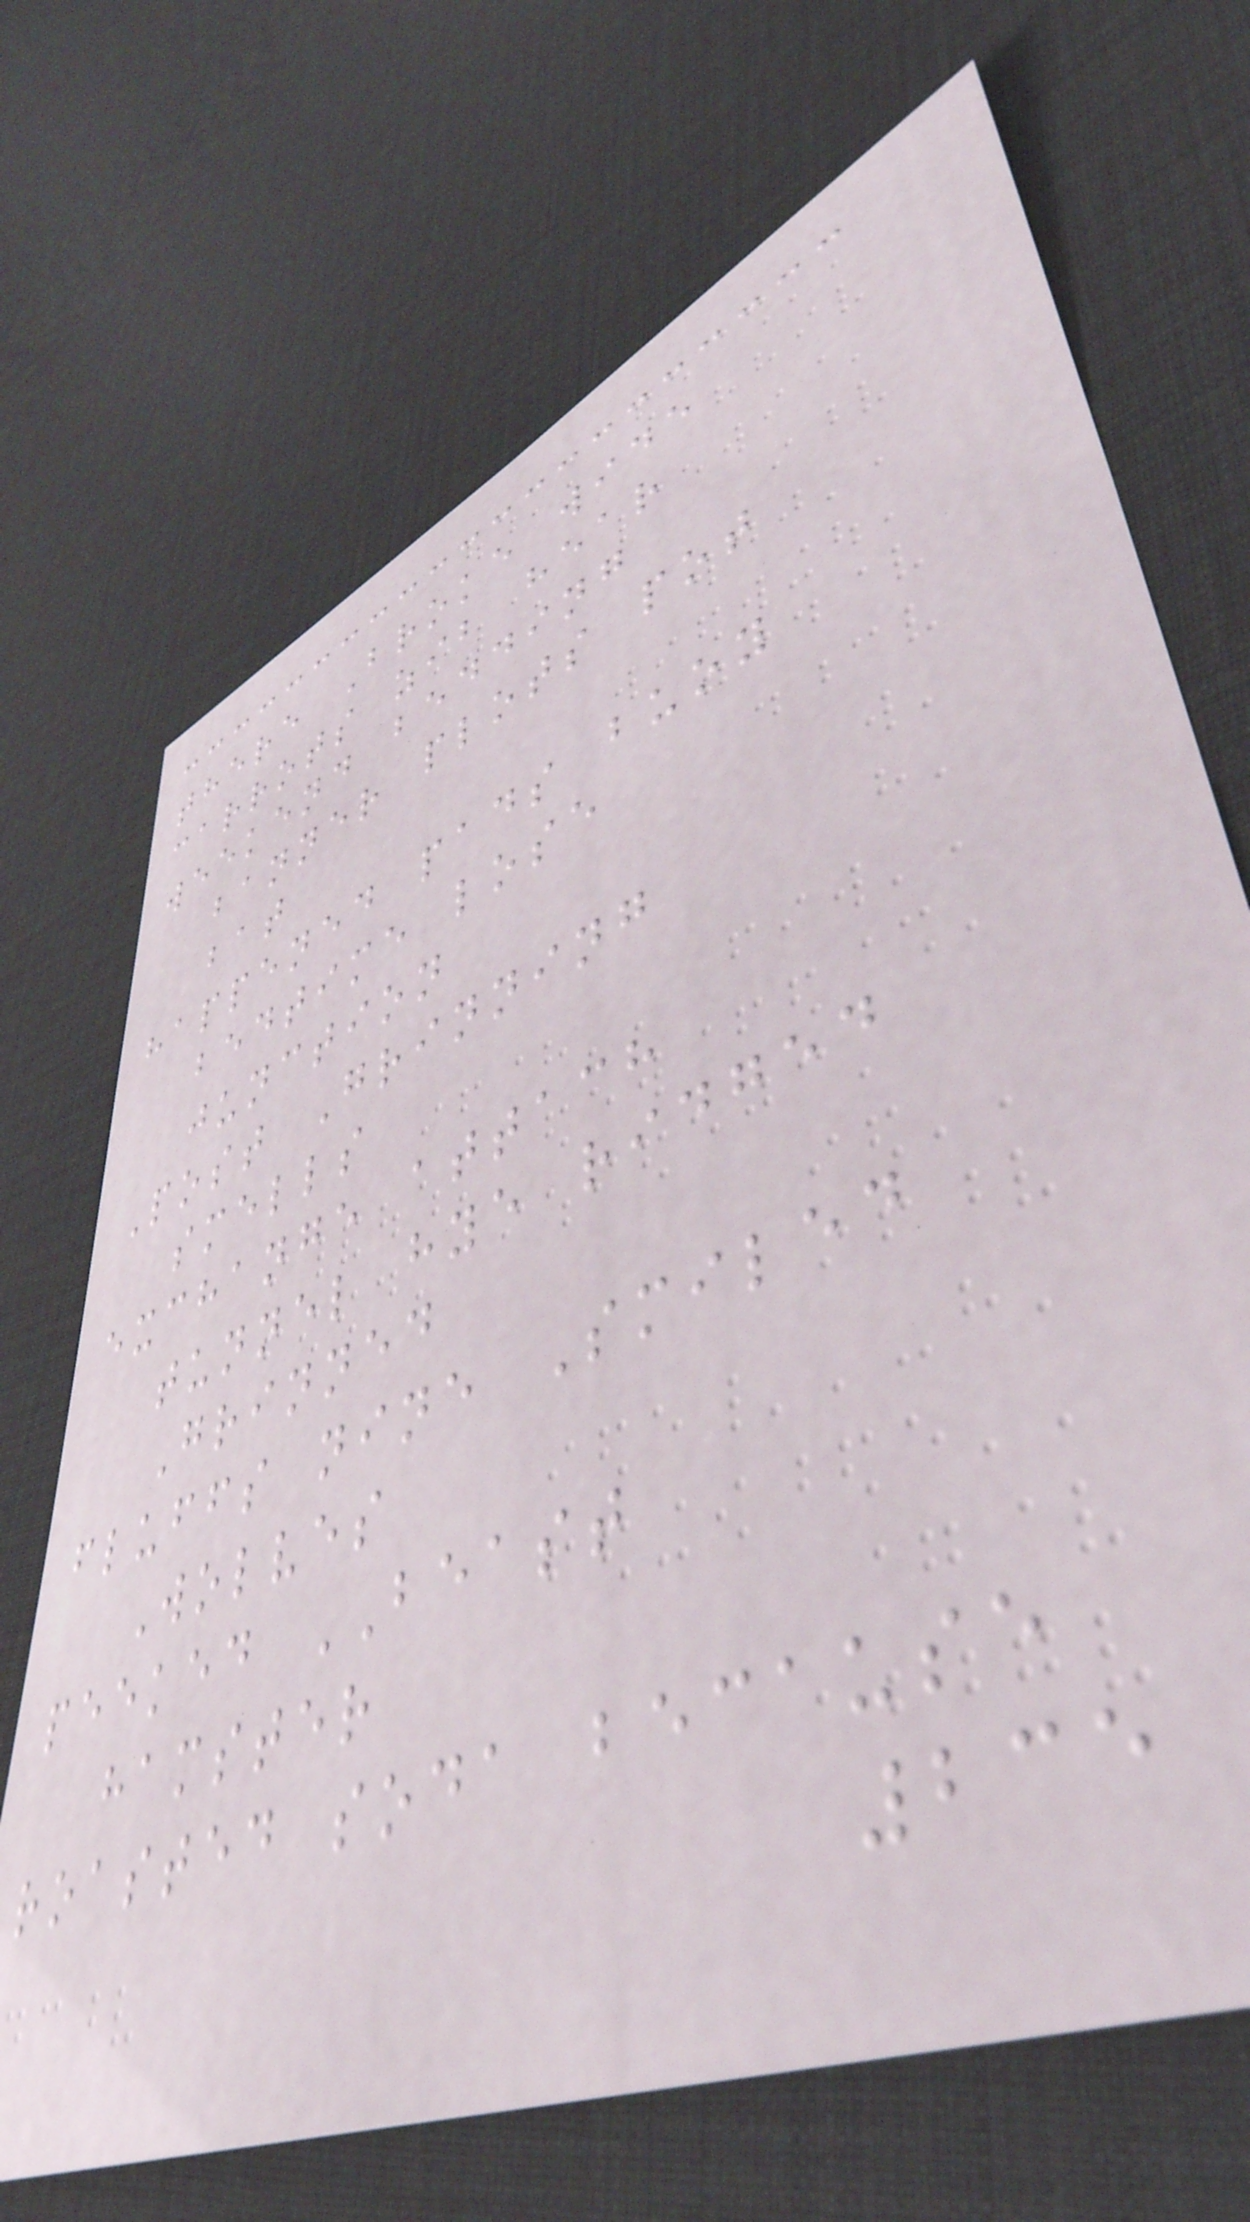there Broke wide
carrots zib hear
weekend bedding
banner plots pot
bat
happened pads buoy
bedtime lose
junction
Post Grinning
smells
exchange attach
tunnel hye ridged
Grinned
fluffs nine Smiled
Wolves
peeked BEAST
hamster
roasted soda because
235
